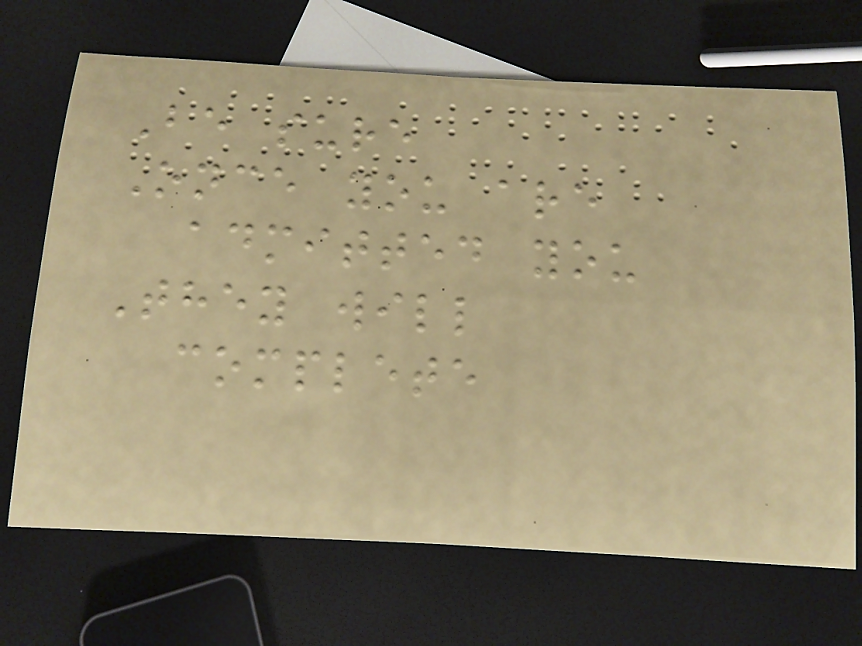Be sure
Once you are
admitted you
They will
complete
